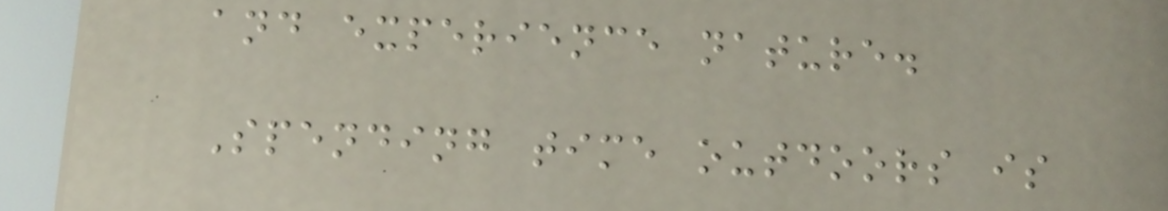and experience nature.
Spending time outdoors is
